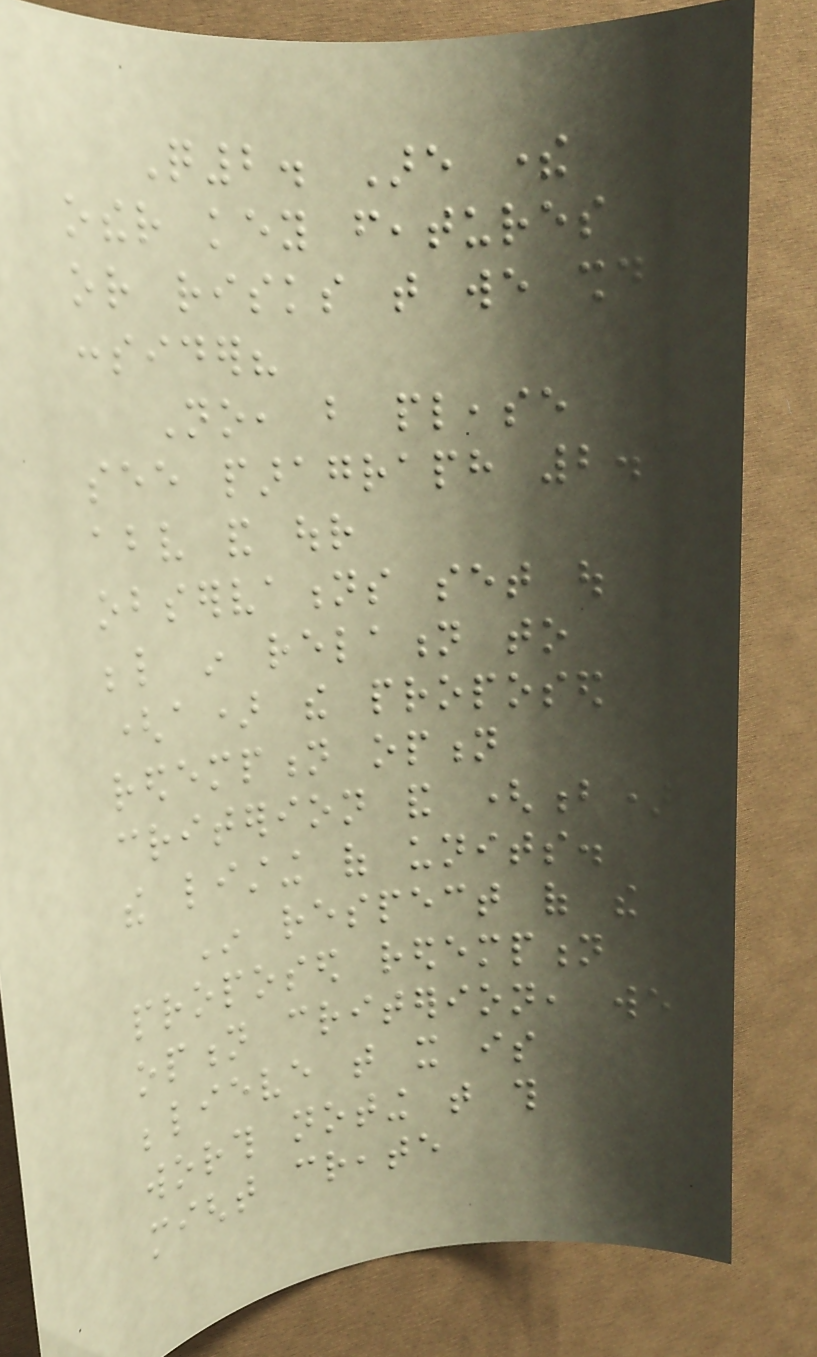Q2. Are there
other key features
or risks that we should
consider?
No, but please
see paragraph 2.3
above and our
observations set out
below in relation to
(a) the proposed
redemption option
criterion and (b)
the listing of units.
In respect of the
proposed redemption
option criterion, we
believe that it is
worth noting that this
might create
